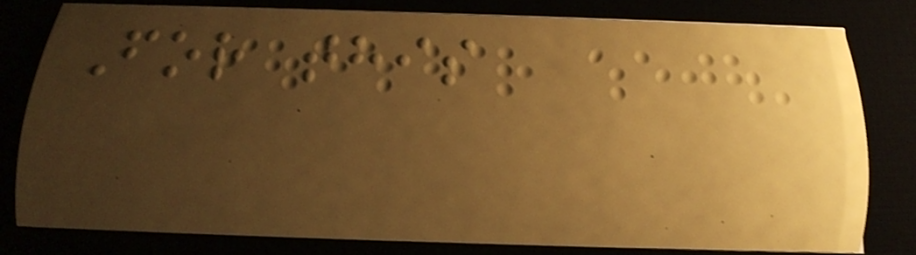For this
